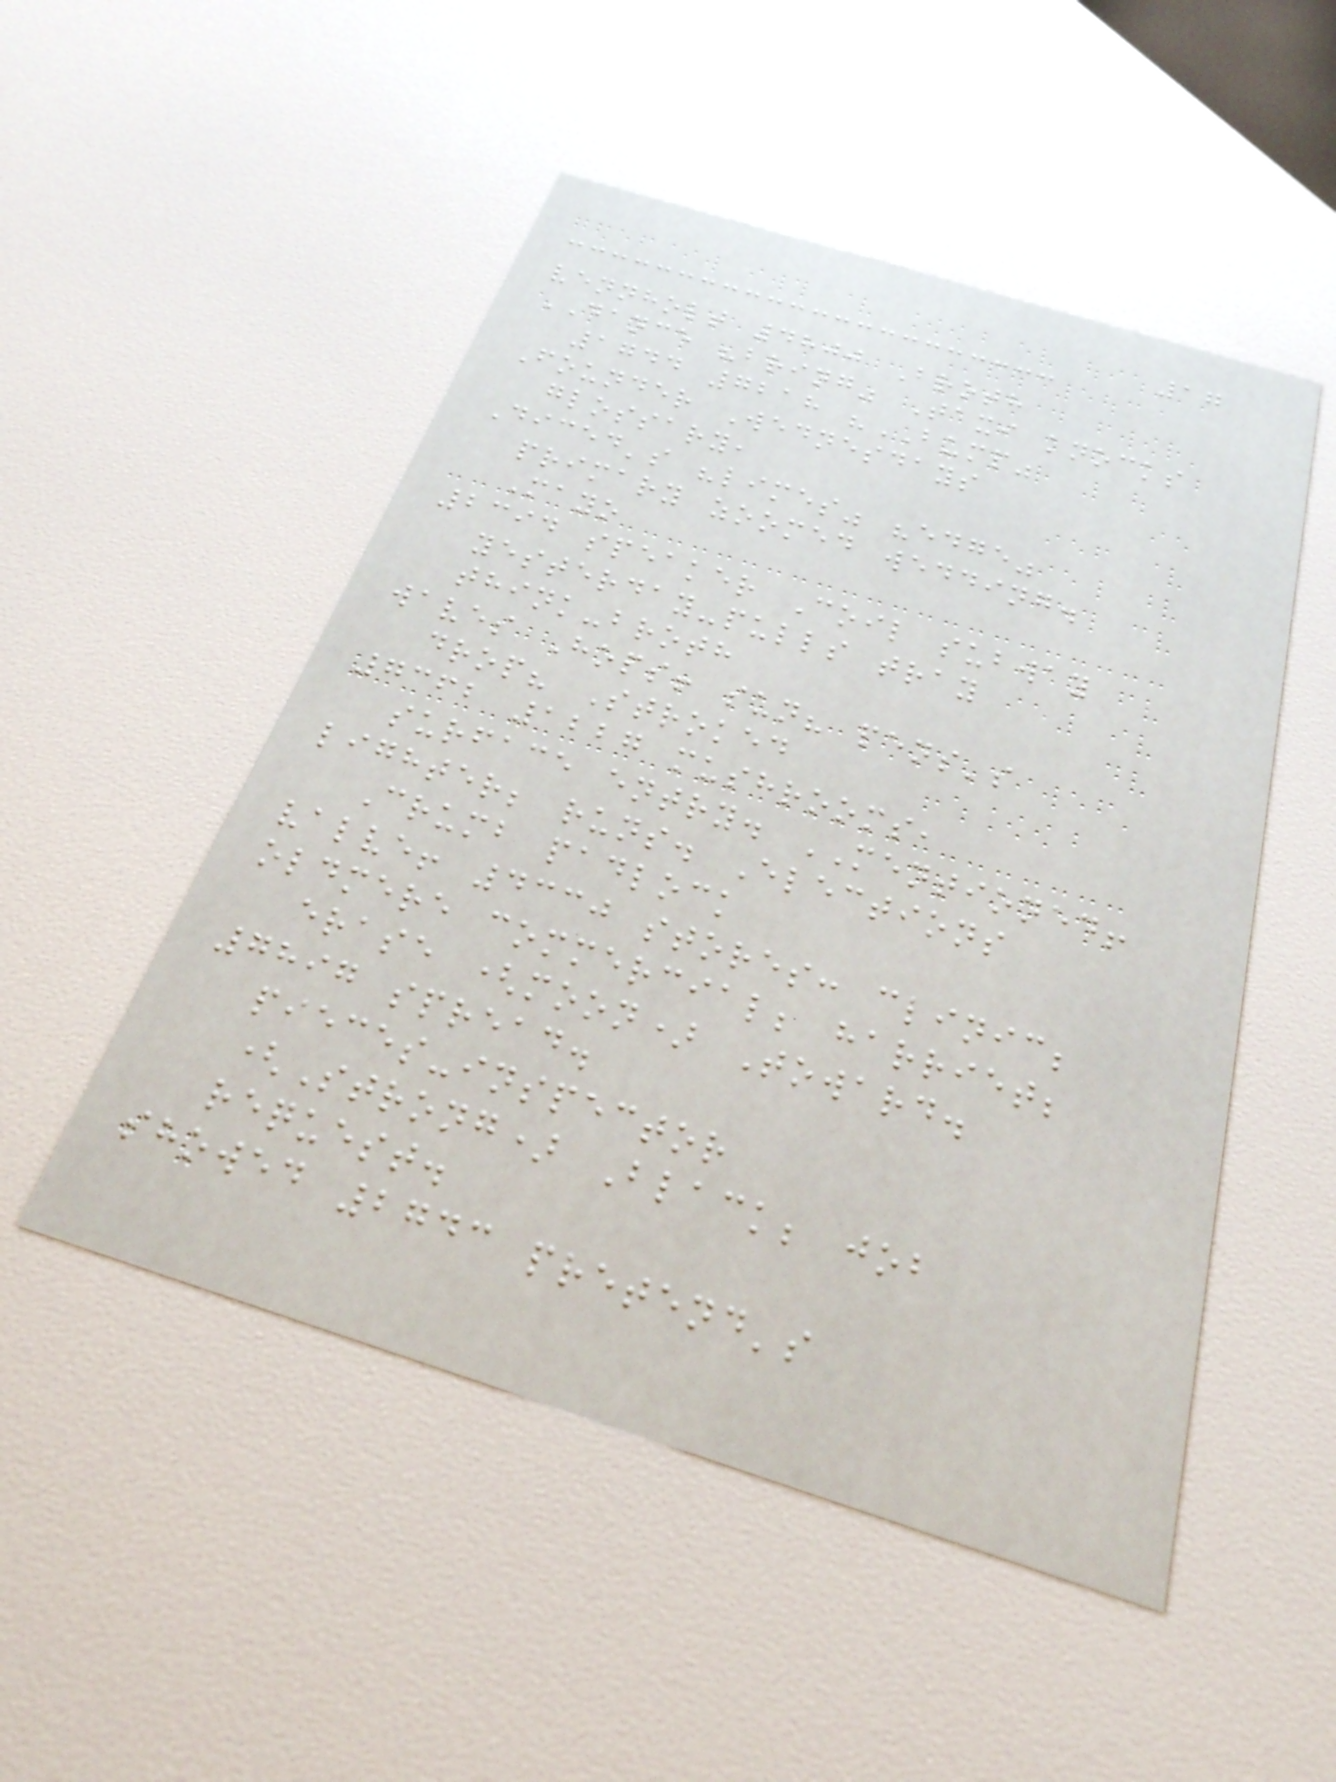17
vennholt 4800 Broth
DANCE "bring" Taxi knocks
1744 7218 "BUMP"
Founder Wednesdays
glossary,
Diced's "limes" "edge"
primary zoomed wedding.
Mayo
2394 speaker Coil subway
yesterday-pulls tray
think-broth
waves Hops! sun? pens's
drop? Stroked
7362 1227 mushrooms,
surface entry. MENTIONED!
lighter; runs. Elections
Crumb padlock
valve! 4330 stores: clinic;
oldmere commercial; harriet;
erase (moon) Toward.
7897 spread.
pieces-inspector
(Strong) Black; job
request.
showed 2743 pretend's
